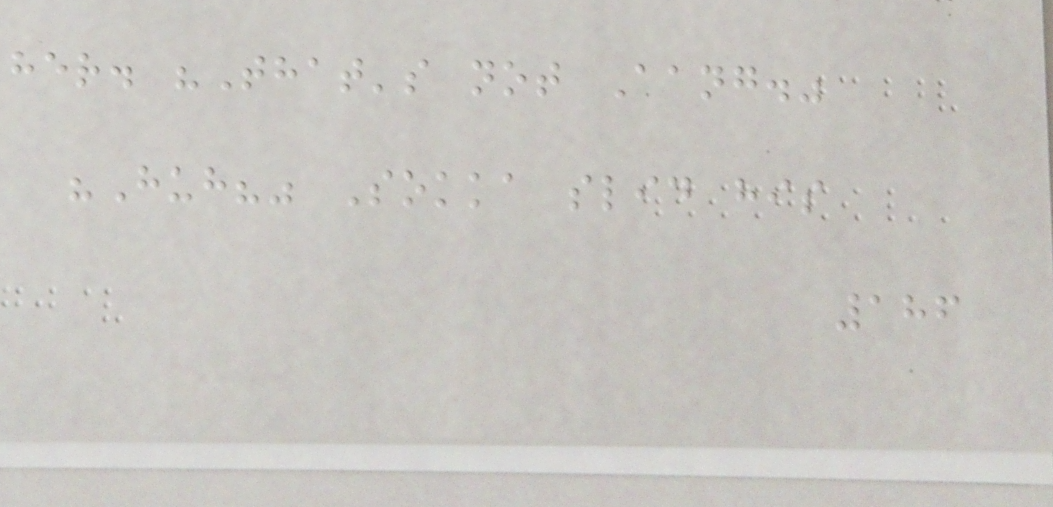her. "That's not Aang."
"Huh?" Sokka slid his
186
